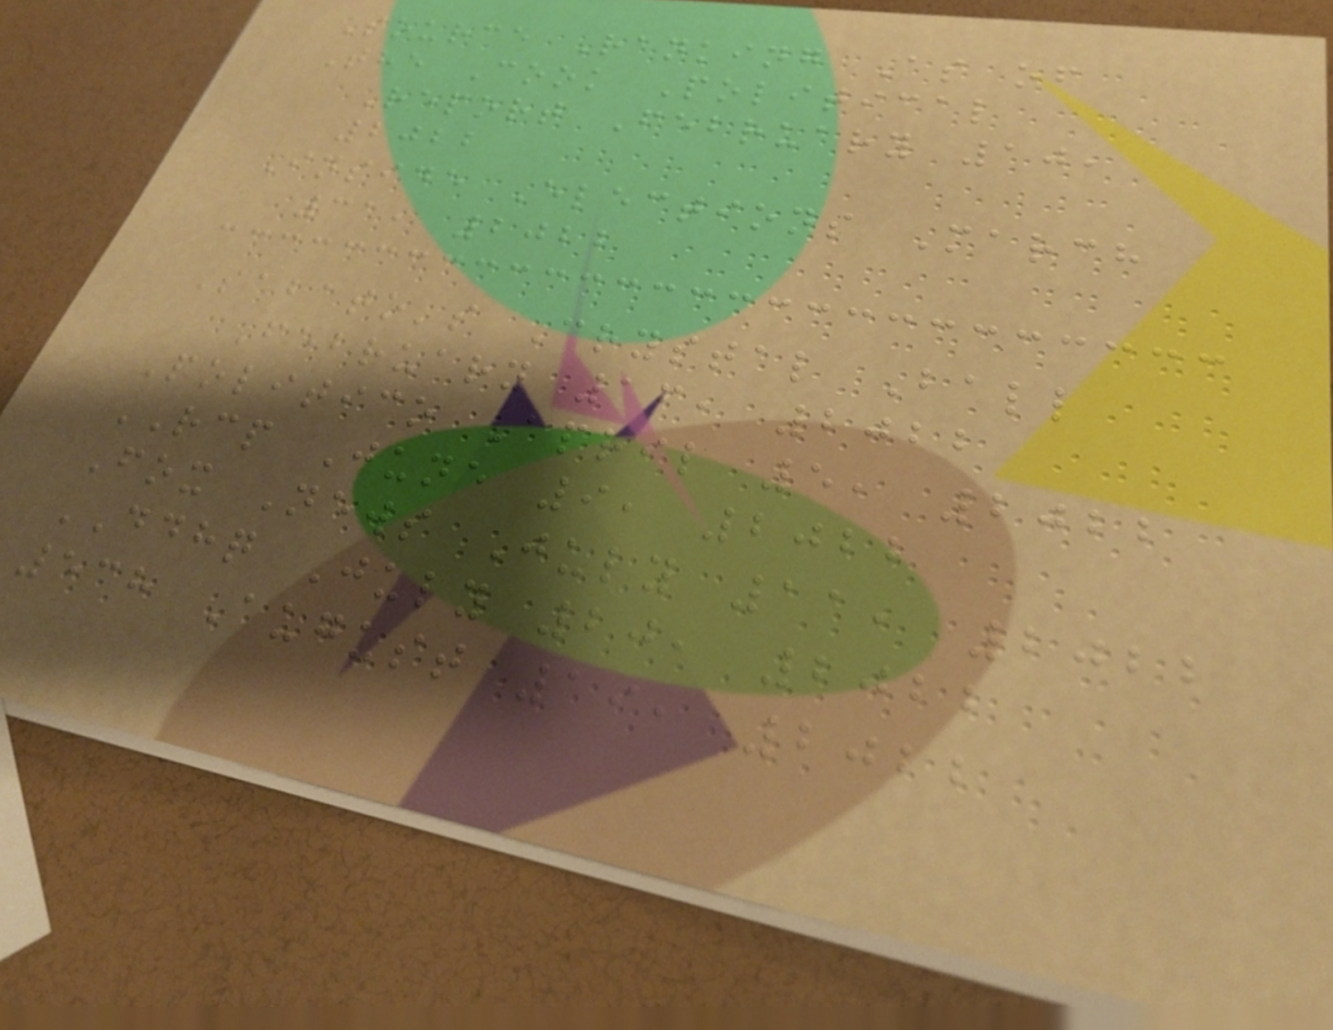Source Ranking As of
The Cook Political
Report February 10,
2022
Inside Elections March
31, 2022
Sabato's Crystal Ball
February 16, 2022
Politico April 5, 2022
RCP June 9, 2022
Fox News July 11, 2022
DDHQ July 20, 2022
538 August 19, 2022
